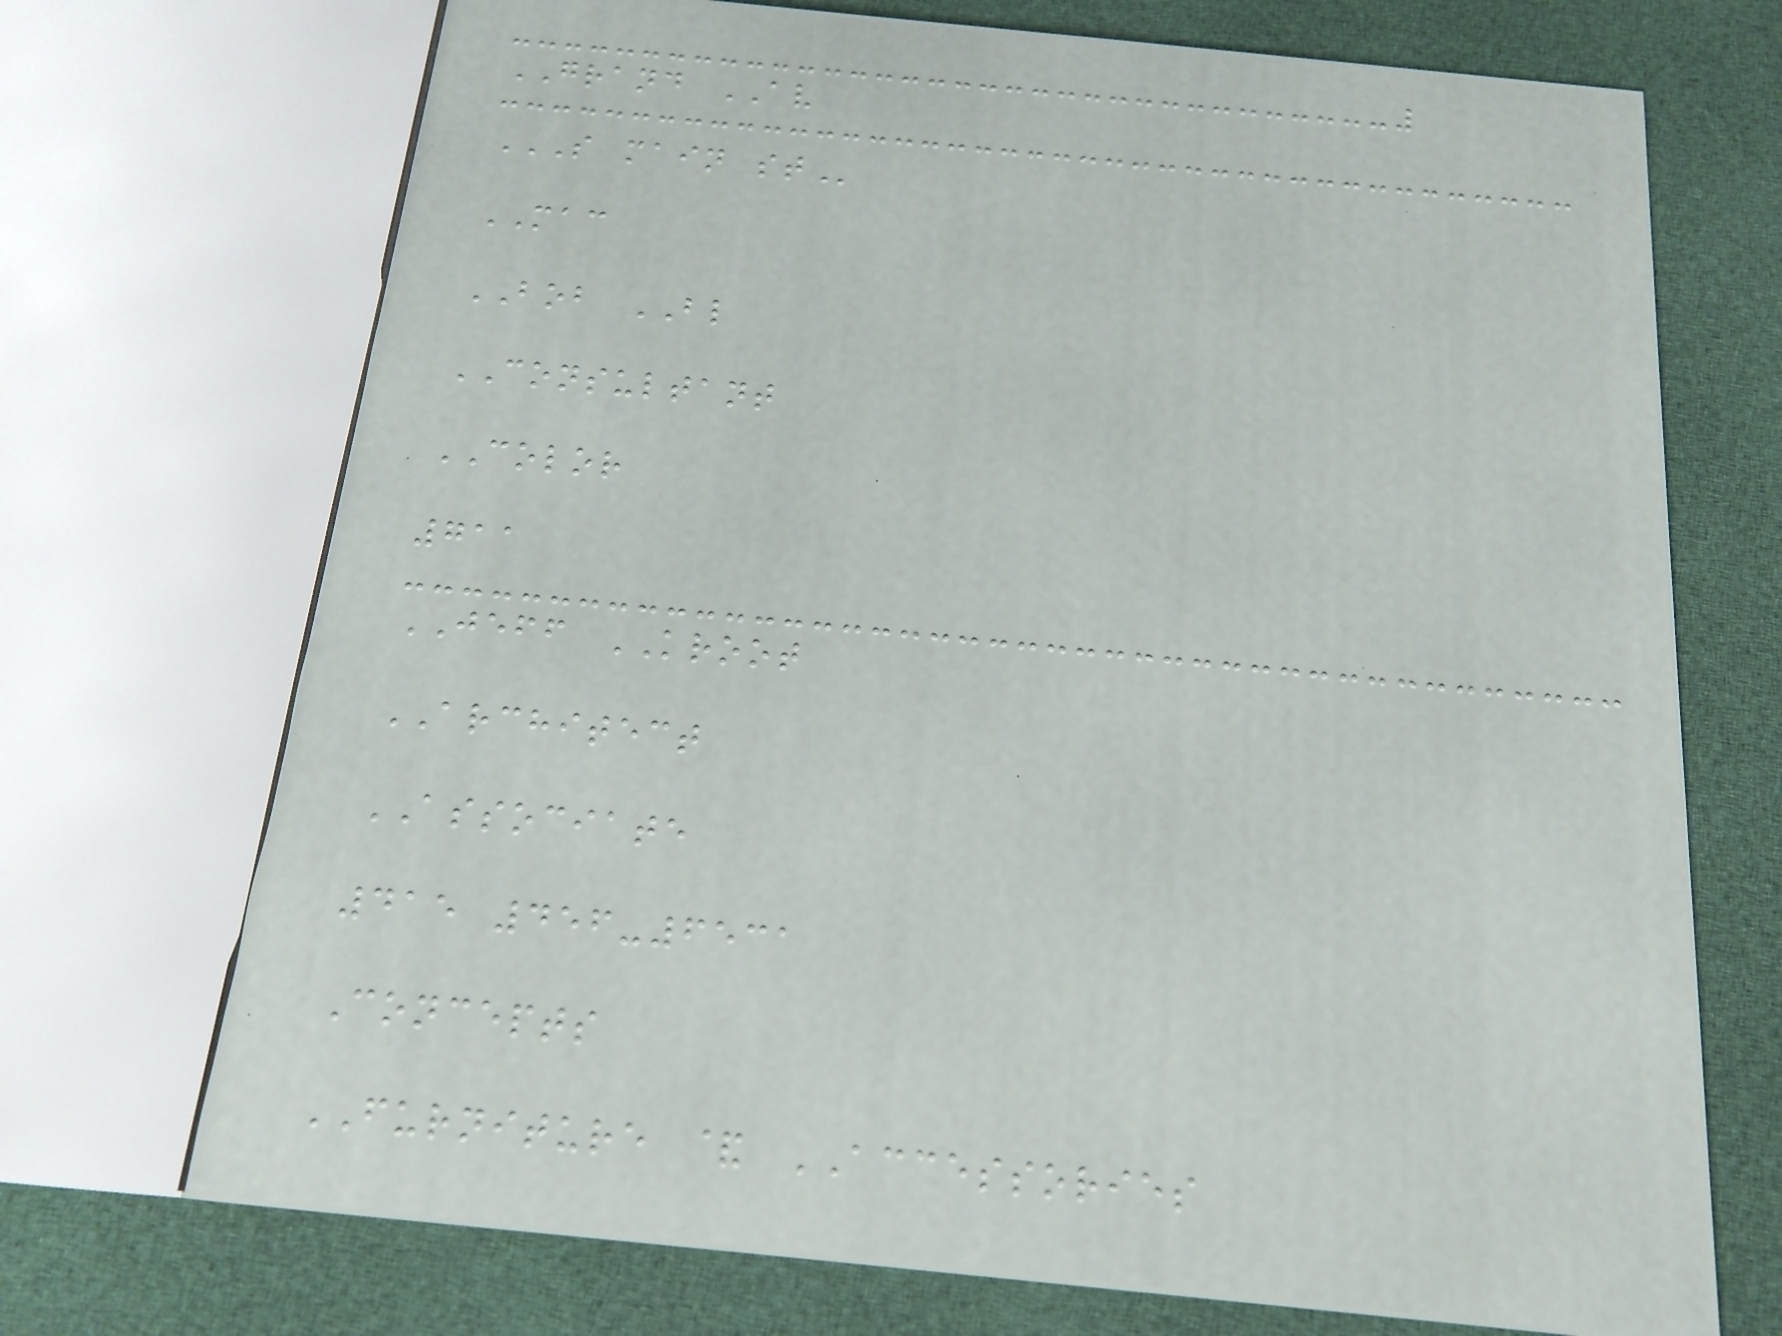GRAND AV
S MAIN ST
MAC
BOB BL
CONSULTANT
COLOR
711
JEFF KROOT
ARCHITECT
ASSOCIATE
415 456-6531
Concepts
FURNITURE & ACCESSORIES
